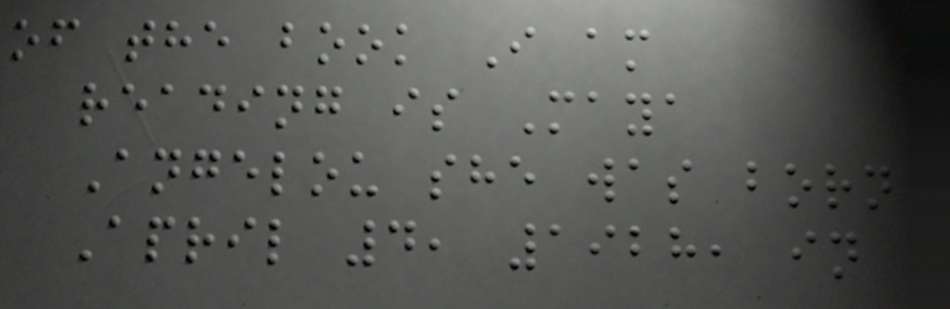of the book I am
reading is Maya
Angelou she was born
April 4, 1928, in
